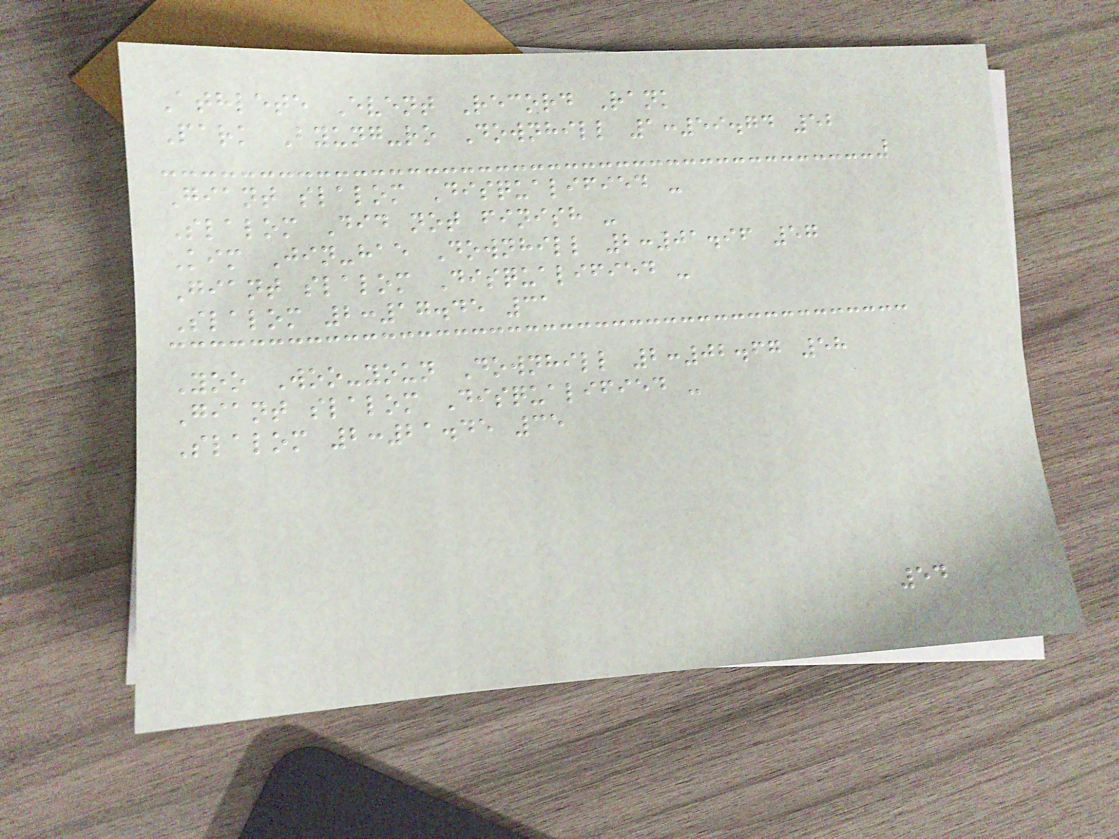Athlete Event Record Rank
Park Byung-ro Downhill 1:59.74 52
Giant slalom Disqualified -
Slalom Did not finish -
Kim Jin-hae Downhill 2:01.96 57
Giant slalom Disqualified -
Slalom 2:17.45 31
Yoo Woo-youn Downhill 2:02.67 58
Giant slalom Disqualified -
Slalom 2:21.45 35
54
